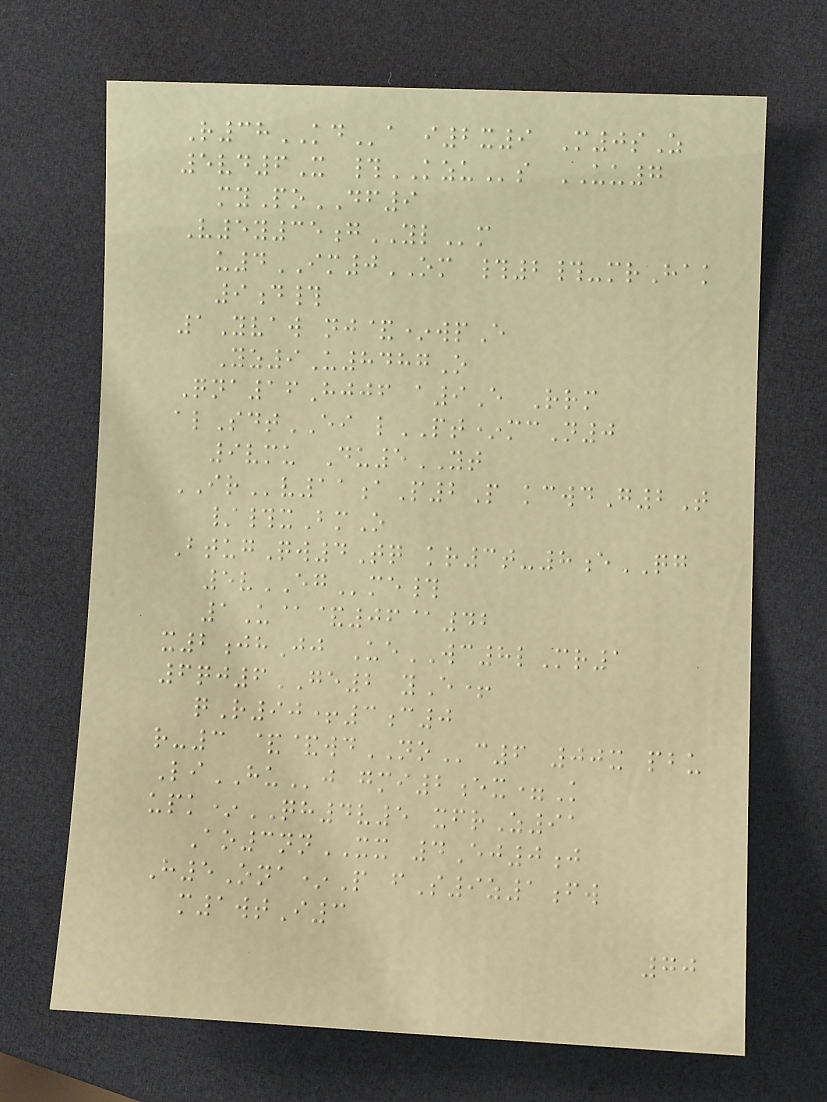R38KDa i2x9 M0sZ
5vd6X #KZUs UU7
myPoDF9
V5y35gYLm
u4IM0OM #2#-mrHak
9d#
1Yvaw nj&*wpE
Yz9U8487O
Qna16Hjjf a9E Rrm
alSdtEI lPT*mcN0
9vmu Du5YT
IRv11aP2P kcwdG2T
/#xBmO
BtugQw4Tq kr3t-8eQG
5vEGme#
1U@&06@42
x2jhJj UeWC8lMr1
6qj6GE2 yE+
qR90+3c0
r-3 &&wdNOc6 00x pbu
LiHUj gmi2ex=K
upk*QH4v5 xfrZ91
Ao3nnXX 4Ej0j
H5Ona*P fS9z1fw
m1wtI3
70
